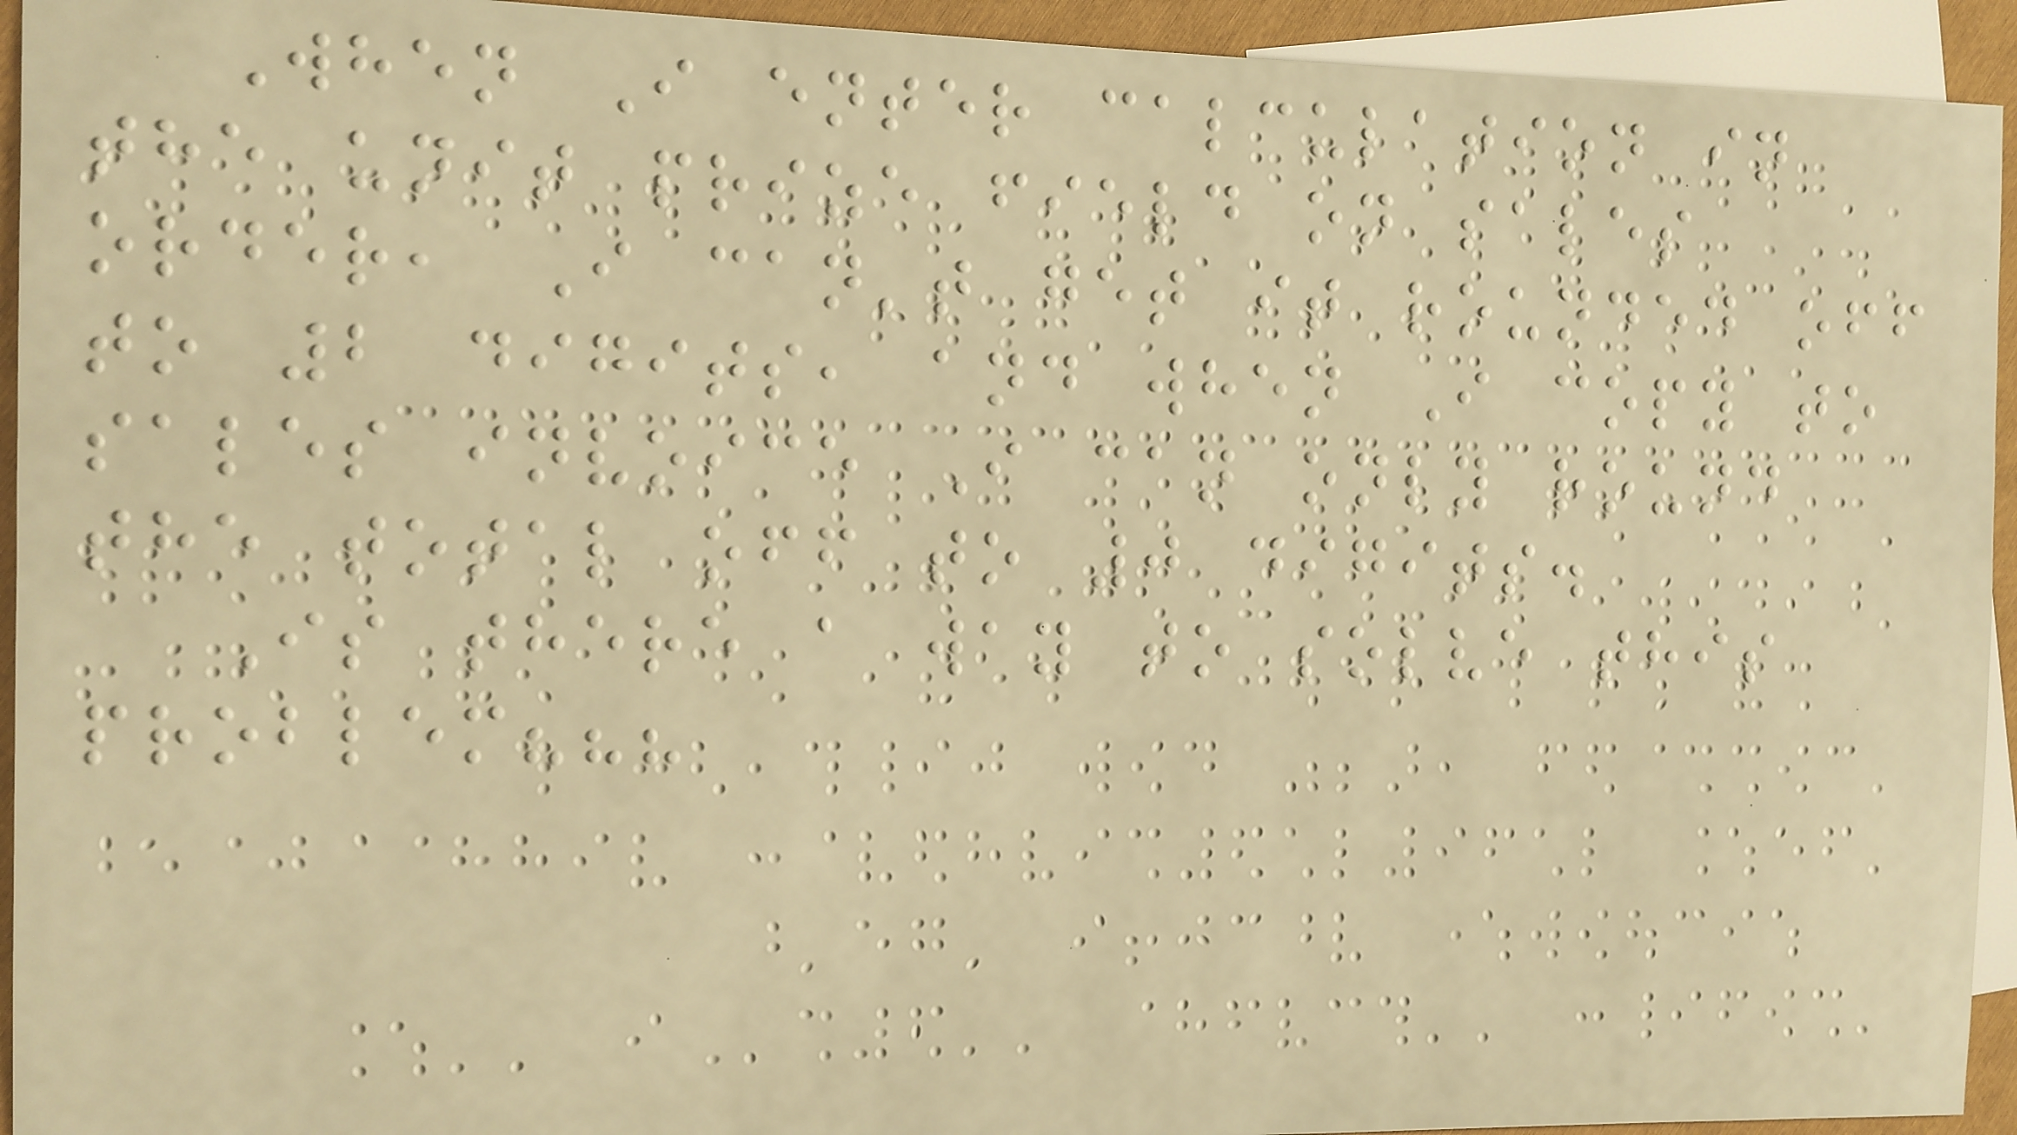When I enter calculation in
the unit prize field on sales
order, I can't get it rounded off
to 2 digits, and when I copy to
sales invoice I can only round
the total off to 0 digits.
Is there a way to solve this
problem???
